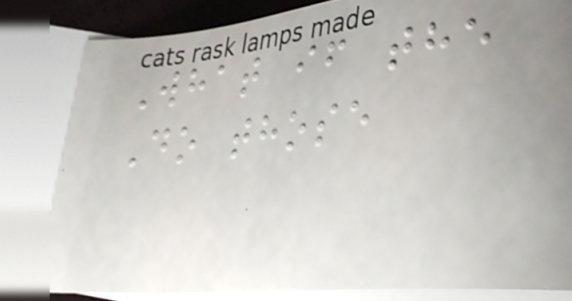What if the
Do those
